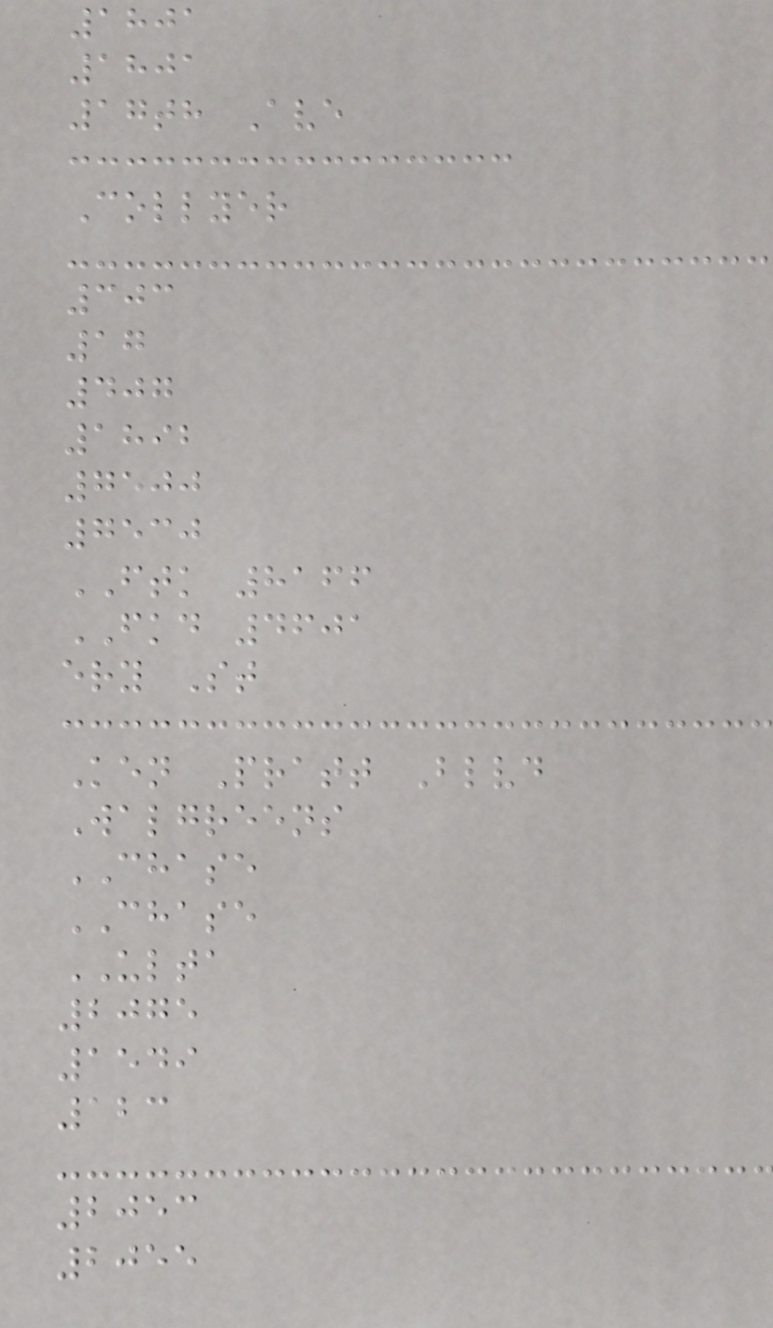1801
1801
17th Ave
Collyer
303
17
407
1892
7500
7530
FTK 8166
FKD 4601
ery St
Ken Pratt Blvd
Walgreens
CHASE
CHASE
ULTA
2075
1549
123
2053
2055
